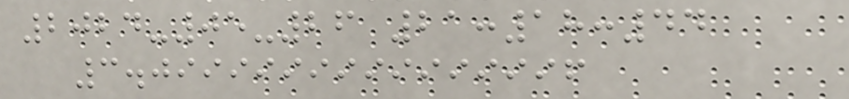2024-05-26 21:18:44
3.0999999999999996
